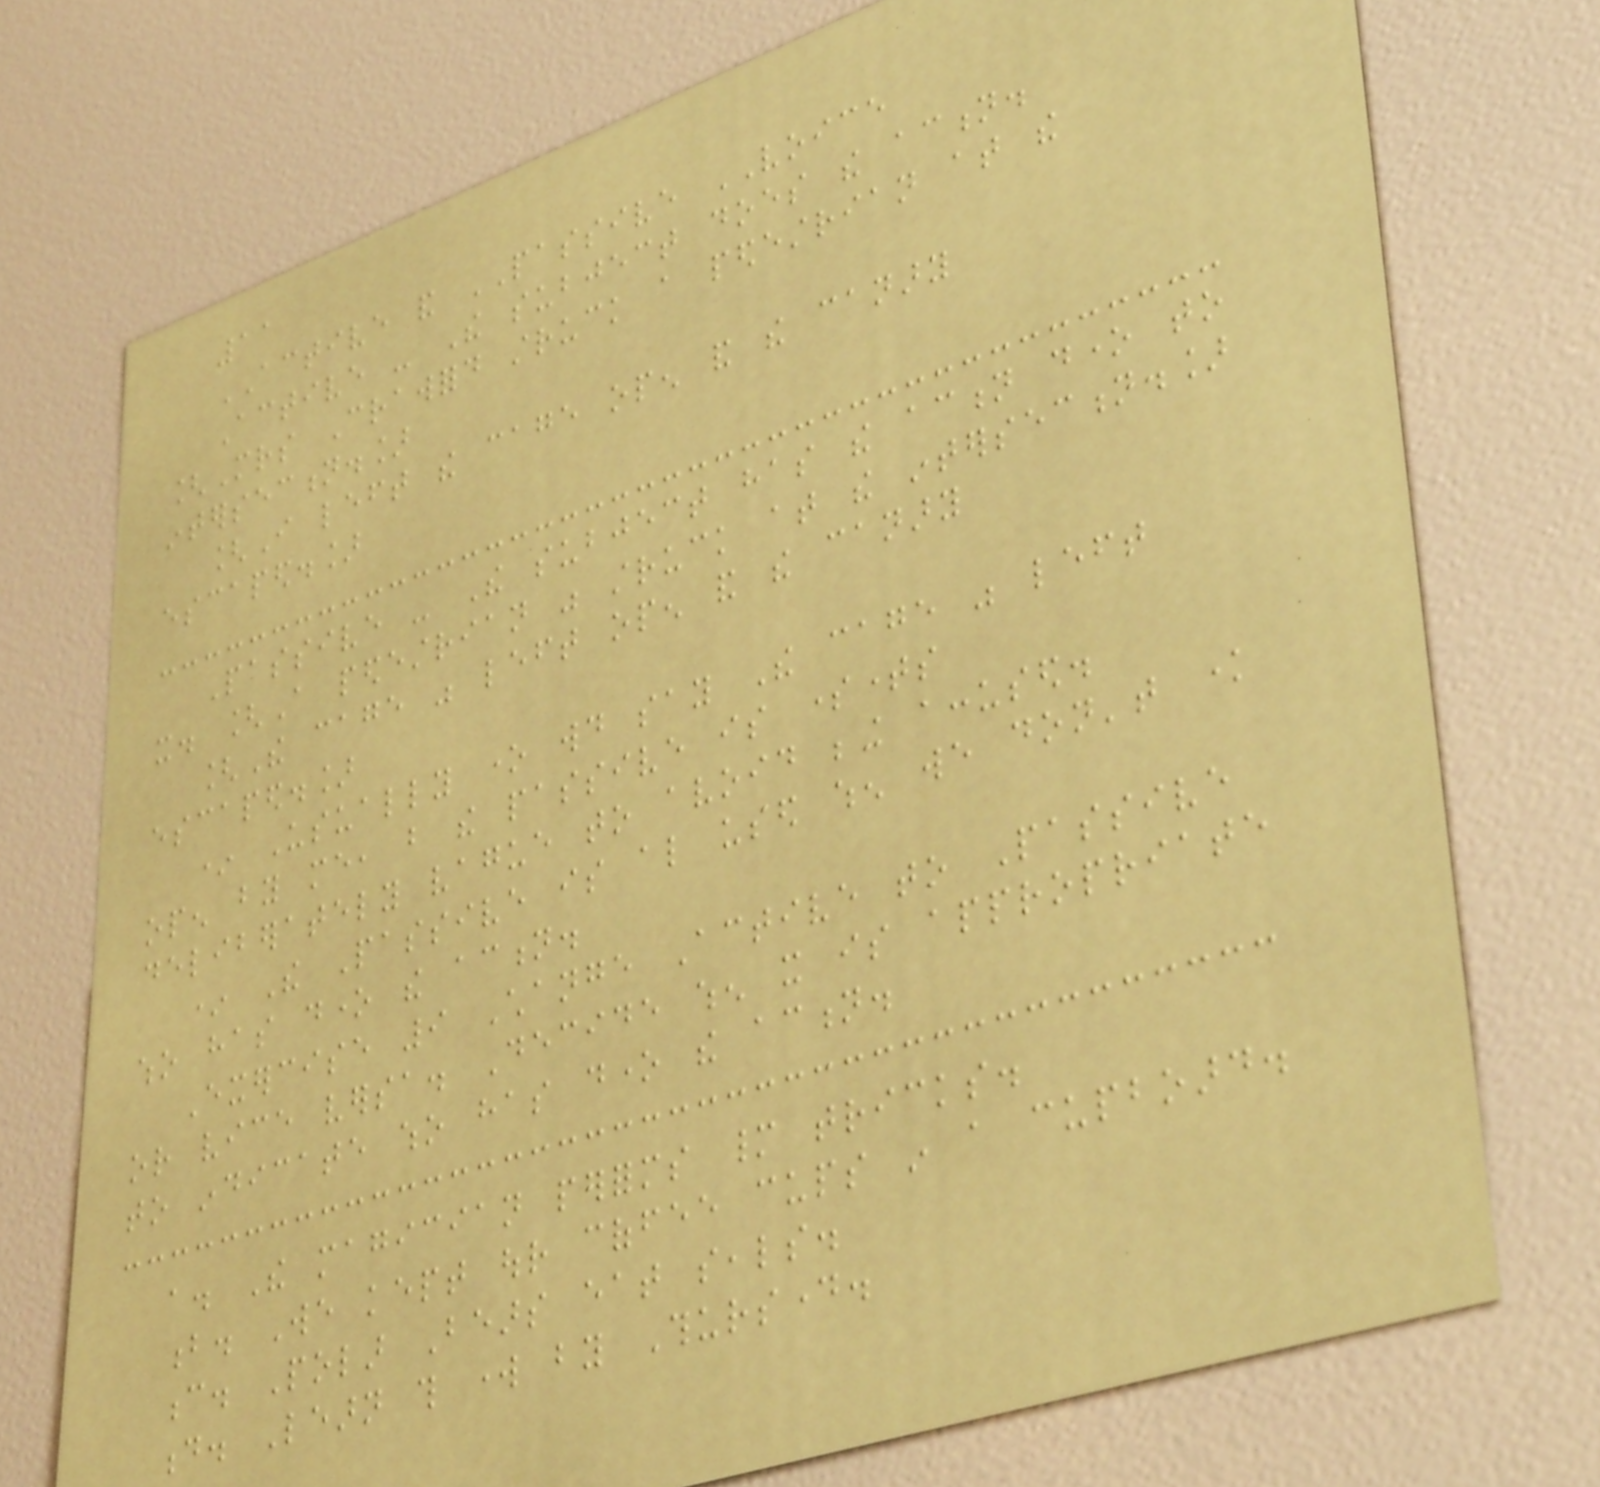11
ACTIVE and PASSIVE VOICE
Active - The subject does the action.
[Mrs Crawford struck a pedestrian at the
intersection.]
[I left the cage open and the canary
escaped.]
Passive - The subject has the action done to
it. [A pedestrian was struck at the intersection.]
[The cage was left open and the canary
escaped.]
* Usually one would say The cage was left
open by me, but the passive is sometimes
deliberately vague to avoid being accused.
* The Passive is also used when we don't know
who has done the action.
Exercise 9 Change Active to Passive
or vice versa. Decide when it is appropriate
to indicate who has done the action.
a. The magician performs many tricks.
b. We kept our coffee cups in a cupboard.
c. Polar Bears eat seals.
d. Learn this work by Thursday.
